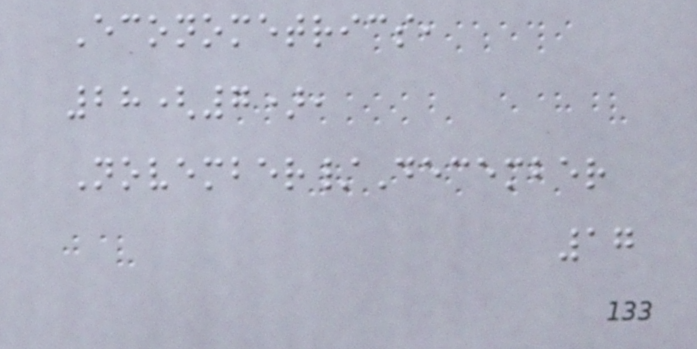Econometrics,
28(7),
November/December
17
